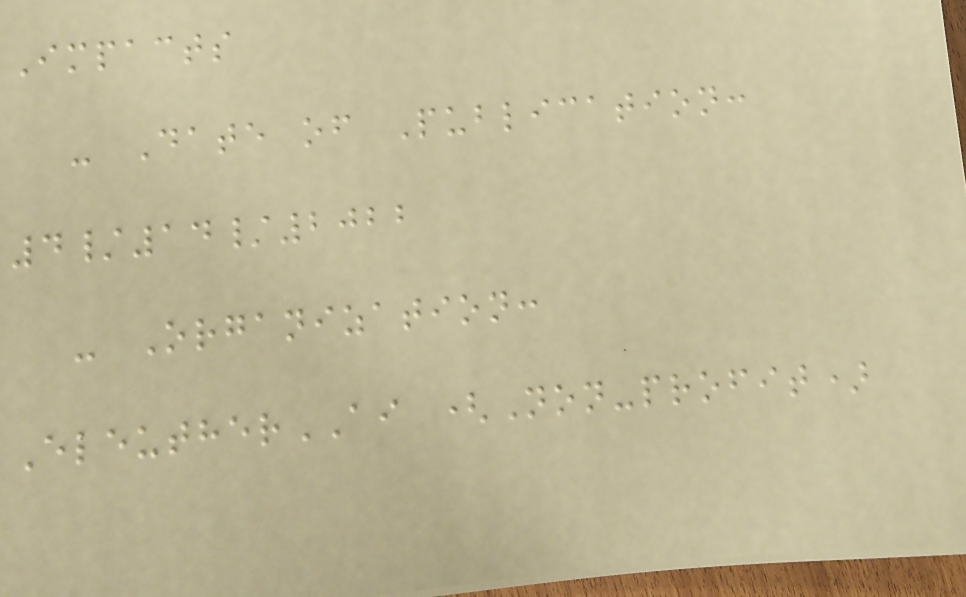Impacts
- Date of Publication:
4/14/2022
- Organization:
EleutherAI (Non-profit)
